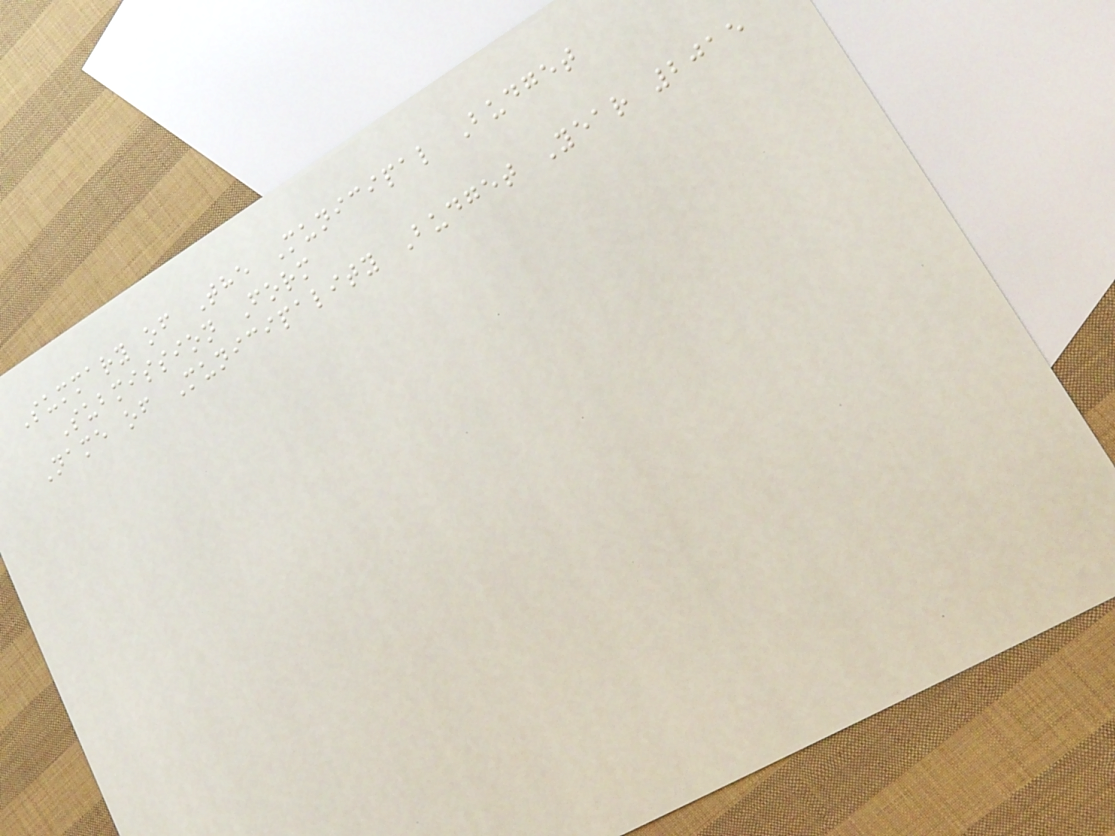Summary of The Municipal Budget
Submission Form
Name of Municipality Budget Year 2015
